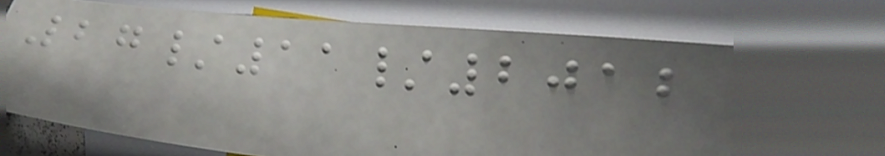27/11/2012
